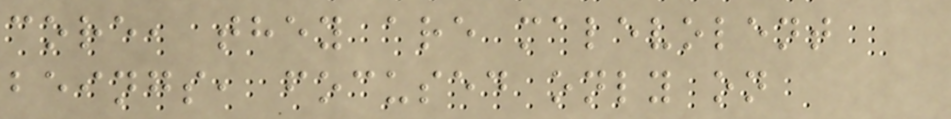core, they are malevolent
beings, focused only on
